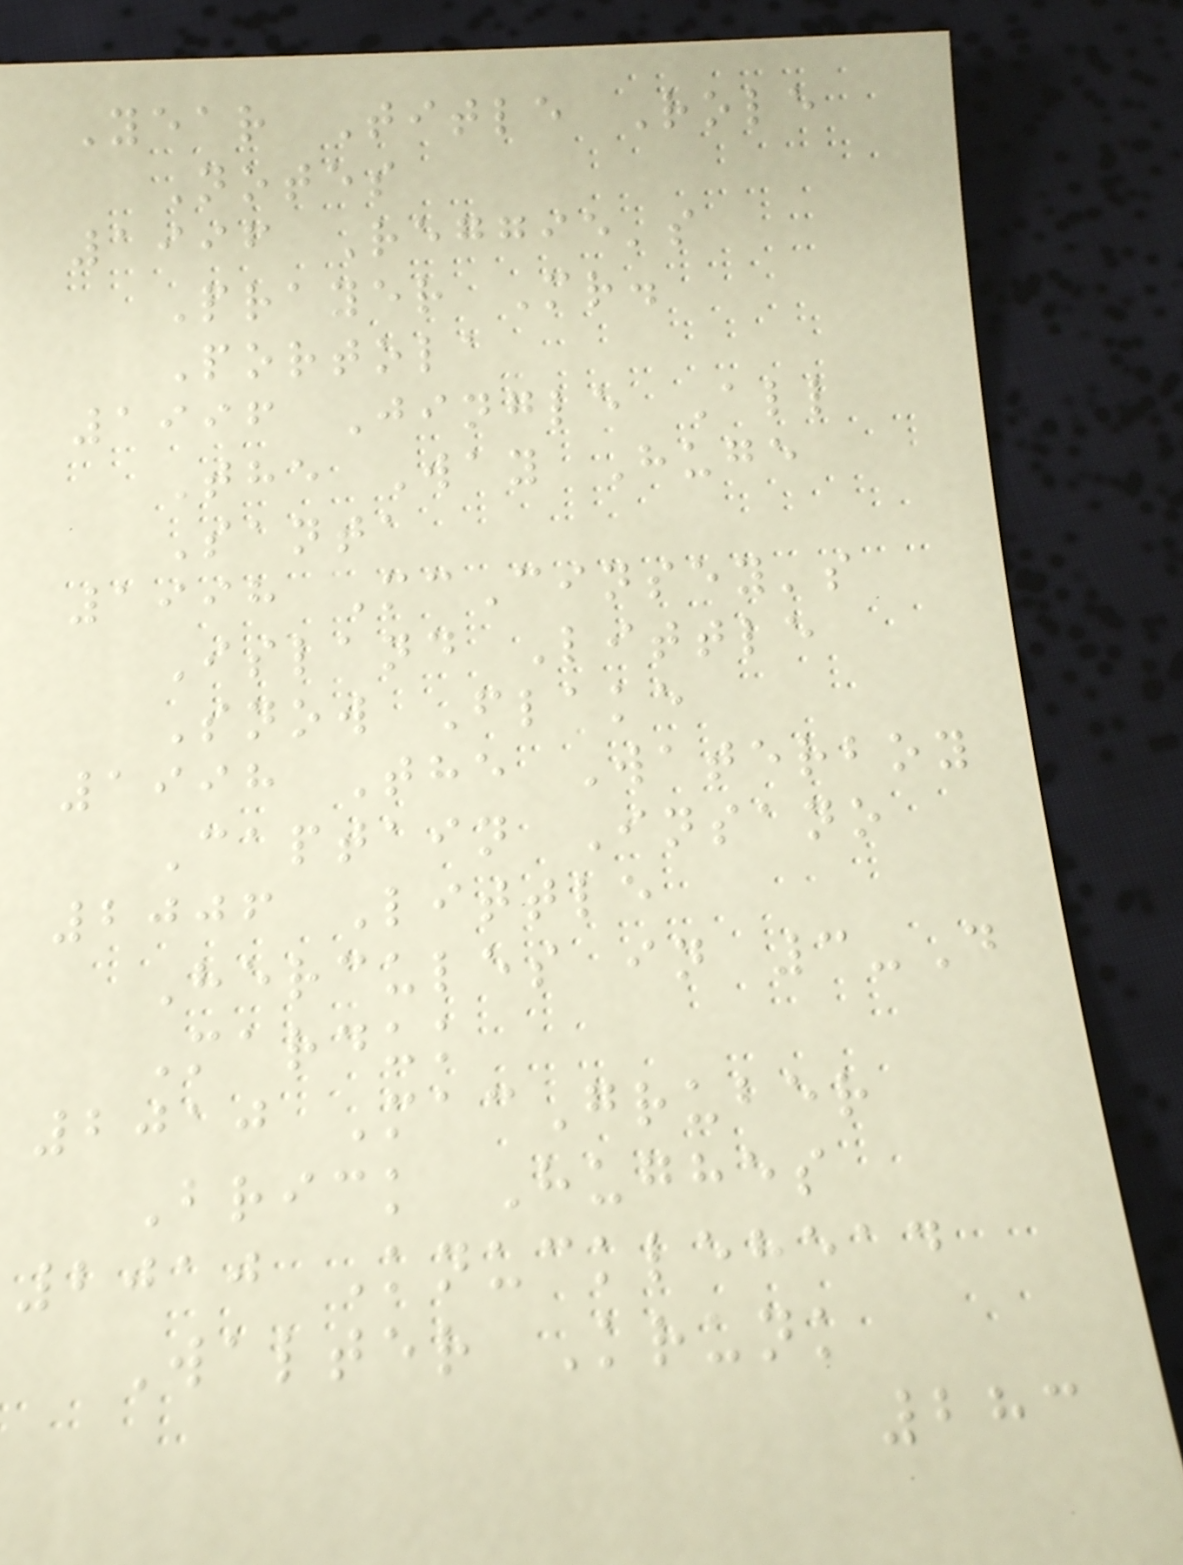Year Title Role
Notes
1996 Reggie's
Prayer Mr.
Portola
1996 Jingle All
The Way Huge
Santa
1998 McCinsey's
Island Little
Snow Flake
1998 The Waterboy
Captain Insano
2006 Little
Hercules in 3-D
Marduk
2010 MacGruber
Brick Hughes
2010 Knucklehead
Walter Krunk
283
